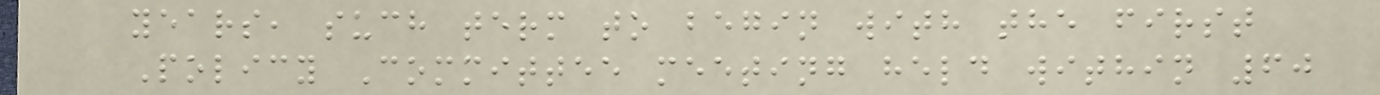years, such term to begin with the first
Policy Committee meeting held within 60
